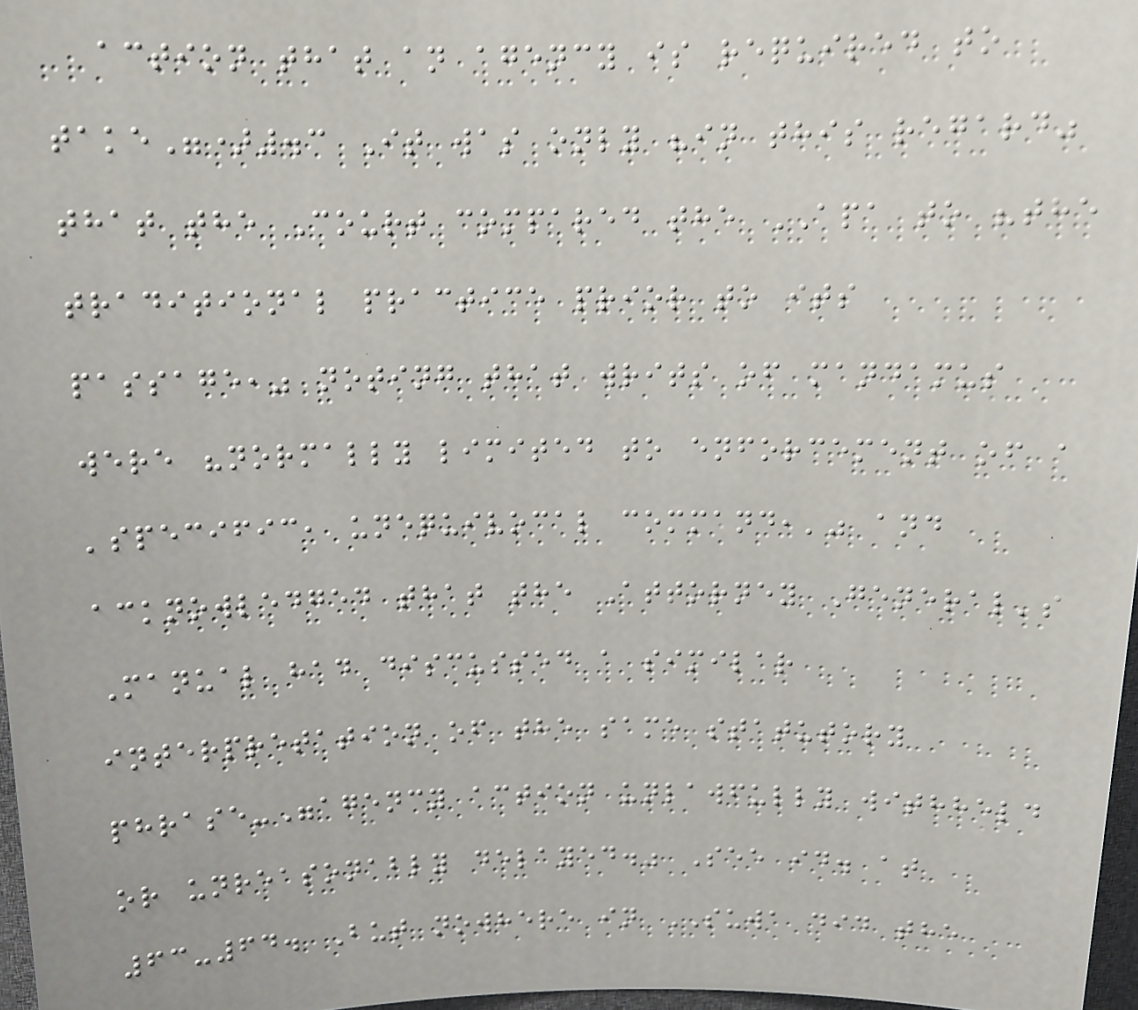action that an agency is required to
take").3 It was only "in this regard"
that the Court compared the APA to "the
traditional practice prior to its
passage," noting that writs of mandamus
were "normally limited to enforcement of a
'specific, unequivocal command,'" and
acknowledged that the Attorney General's
Manual had discussed a similar
interpretation of the same statutory
phrase-"agency action unlawfully withheld
or unreasonably delayed." See id. at
63-64. But nowhere in SUWA did the
